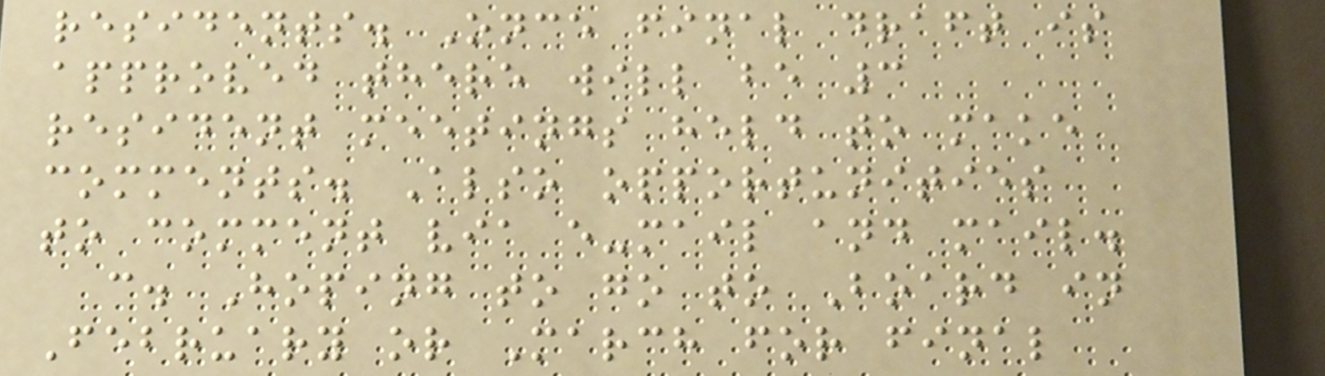residents. Once final draft is
approved there will be 3
resident meetings held to make
comments. Also opportunities
to comment via e-mail and mail.
c. Hoping to go to Board in
February or March for final
